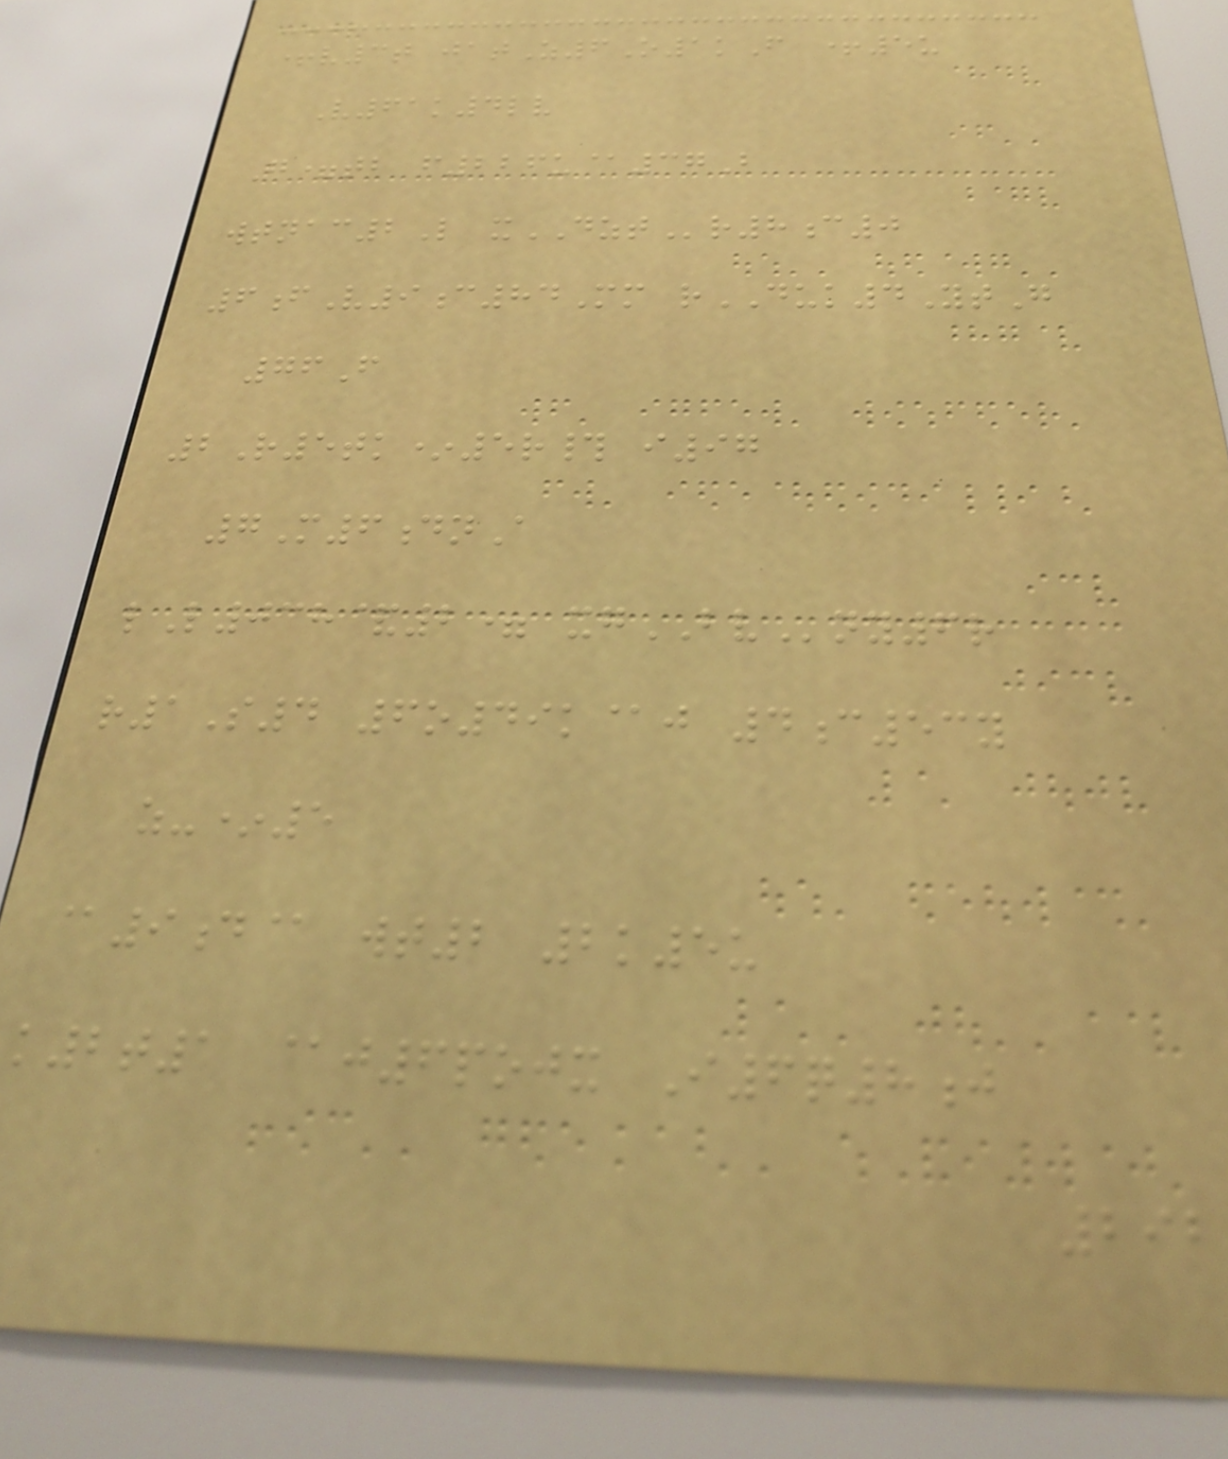+v3t jatZ6O1kF +5u
V61k4lv
G=tb f226u@37B
wtnac2L xDZTr8c0
6fV9c84Mm rDUK4YtG
76F
2R5tk*5r# i97
7M6dnA
lL038&2= xgBVny6r
r1S4 6o49k@j 4c53y
z-*5
@9d@ wt2 2k5u
k2t1 @j6pojx I6q8j
292
